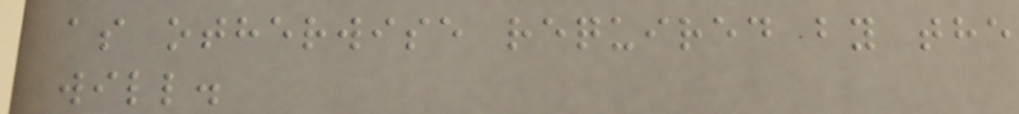as otherwise required by the
will.
